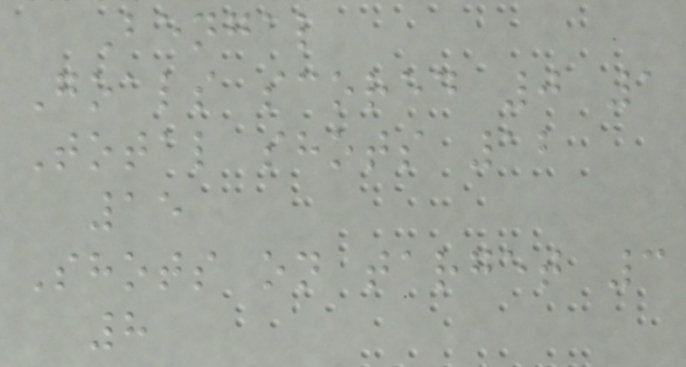Bengal
Goals scored 0 1
Total shots 12
15
Shots on target 3
8
